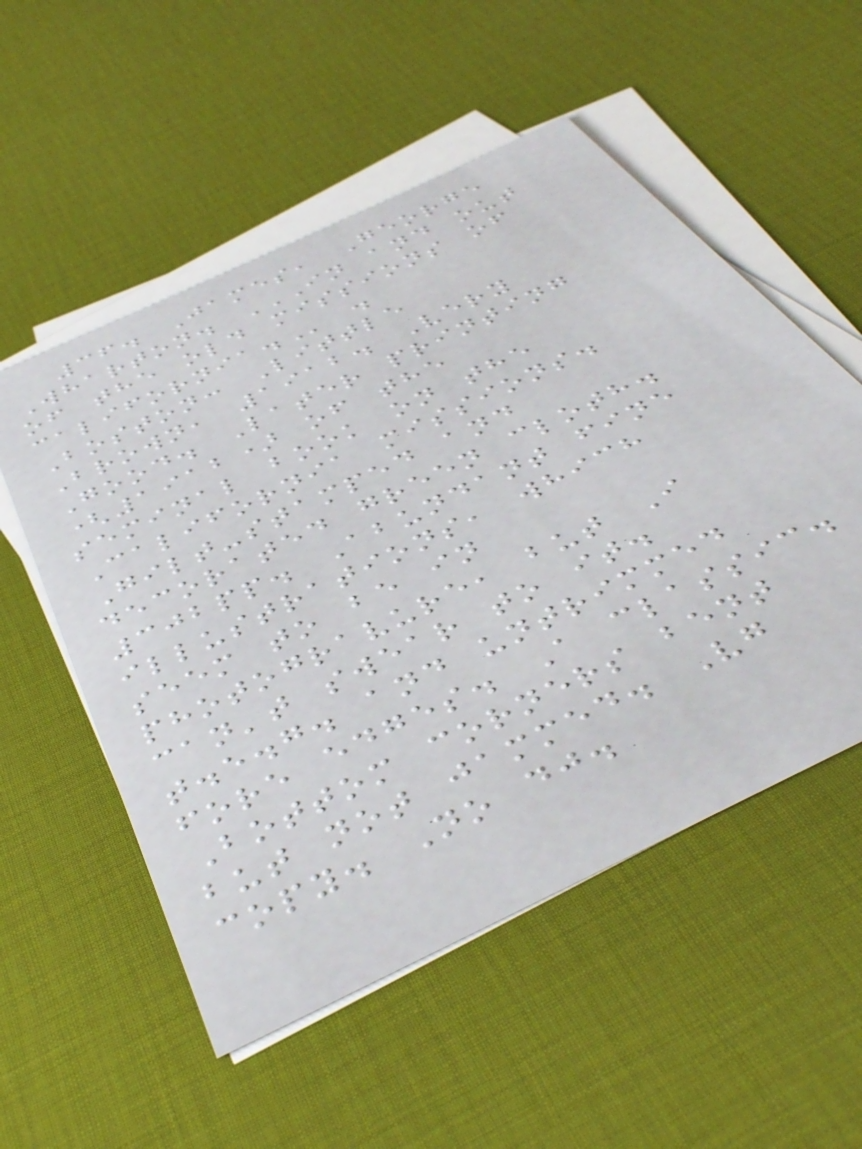36. James, George
Wharton. IN AND OUT
OF THE OLD MISSIONS OF
CALIFORNIA. .
Boston: Little
Brown, 1912. Very
Good. Later printing
(1912) of the
seminal book on the
California missions.
Gilt-stamped and
decorated green cloth.
302pp. Abundant fine
illustrations, which
seem to be in
photogravure, but I
can't swear to it.
t.e.g. and untrimmed
fore edges. A classic.
Bottom corners bent
but not jammed. Vg
copy. No dj.
